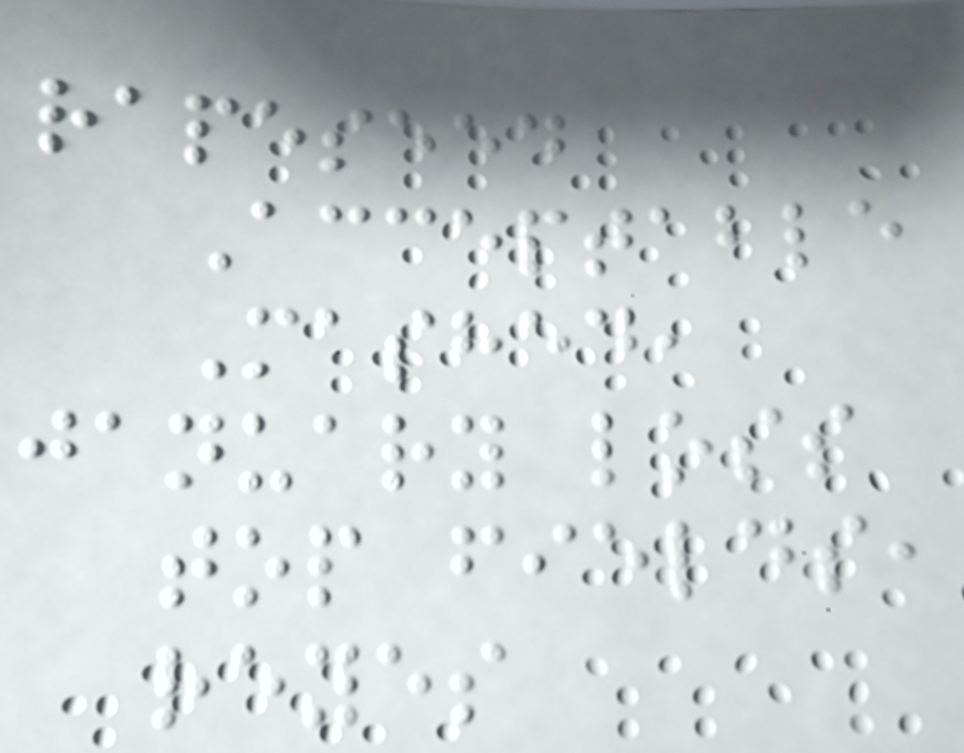rapeseed
Acceptable
Mashed,
january loss
top fields,
reyes
